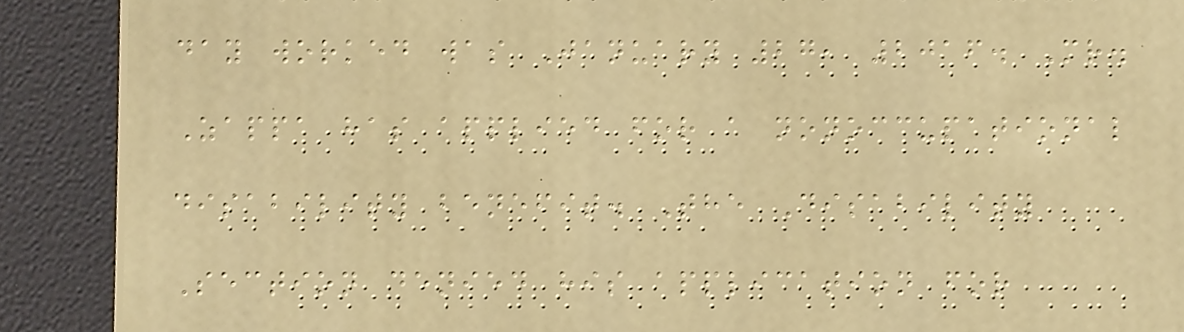day worked was January 27, 2016. Mr.
Zappa has applied for a nonoccupational
disability benefit. The Disability
Section denied his application for
